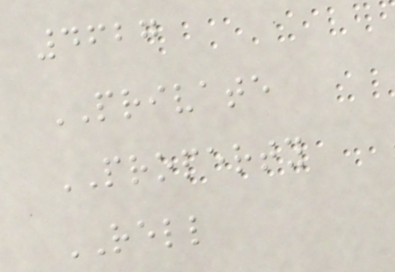4627
PRIVATE
PROPERTY
RELL
